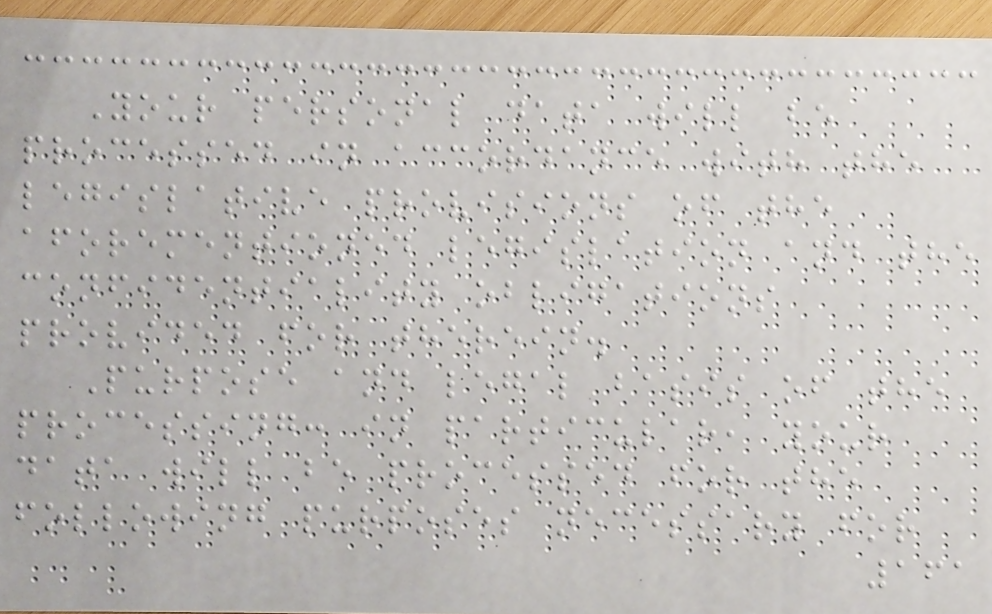Your personal data will be
processed in accordance with the
legislative provisions of the
aforementioned legislation and the
confidentiality obligations
provided for therein.
Purpose and legal basis of the
processing: in particular, your
data will be processed for the
following purposes necessary for
161
